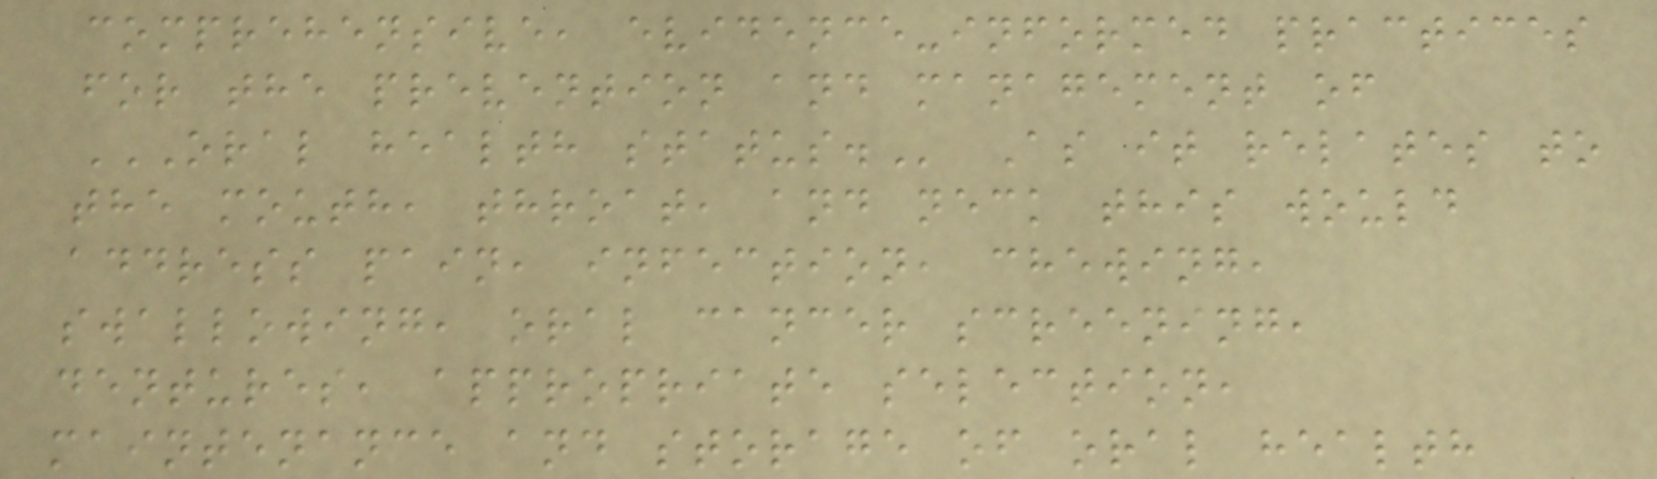comprehensive, evidence-informed practices
for the prevention and management of
ORAL HEALTH STATUS. As it relates to
the mouth, throat, and neck this would
address pain, infection, chewing,
swallowing, oral cancer screening,
dentures, appropriate selection,
maintenance and storage of oral health
